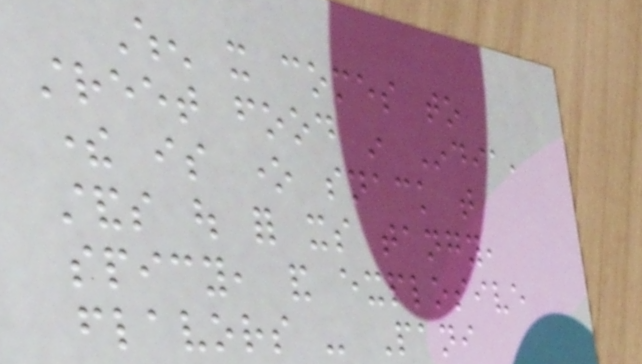When it comes to
street food in India,
there is one snack that
stands out for its tangy,
spicy, and explosive
flavors - Pani
